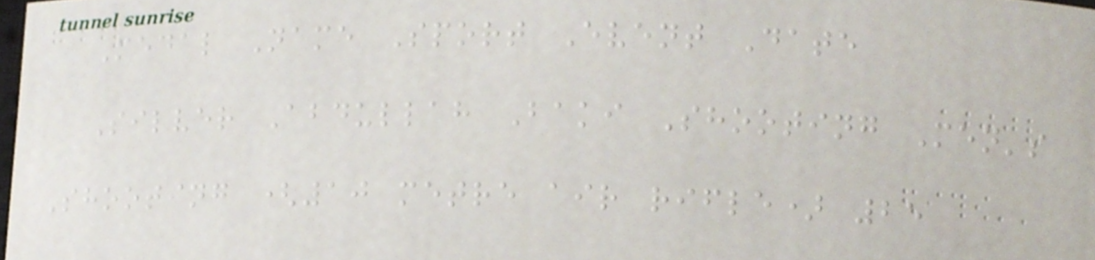Medal Name Sport Event Date
Silver Abdullah Baki Shooting Men's
Shooting (10 metre air rifle) 25
